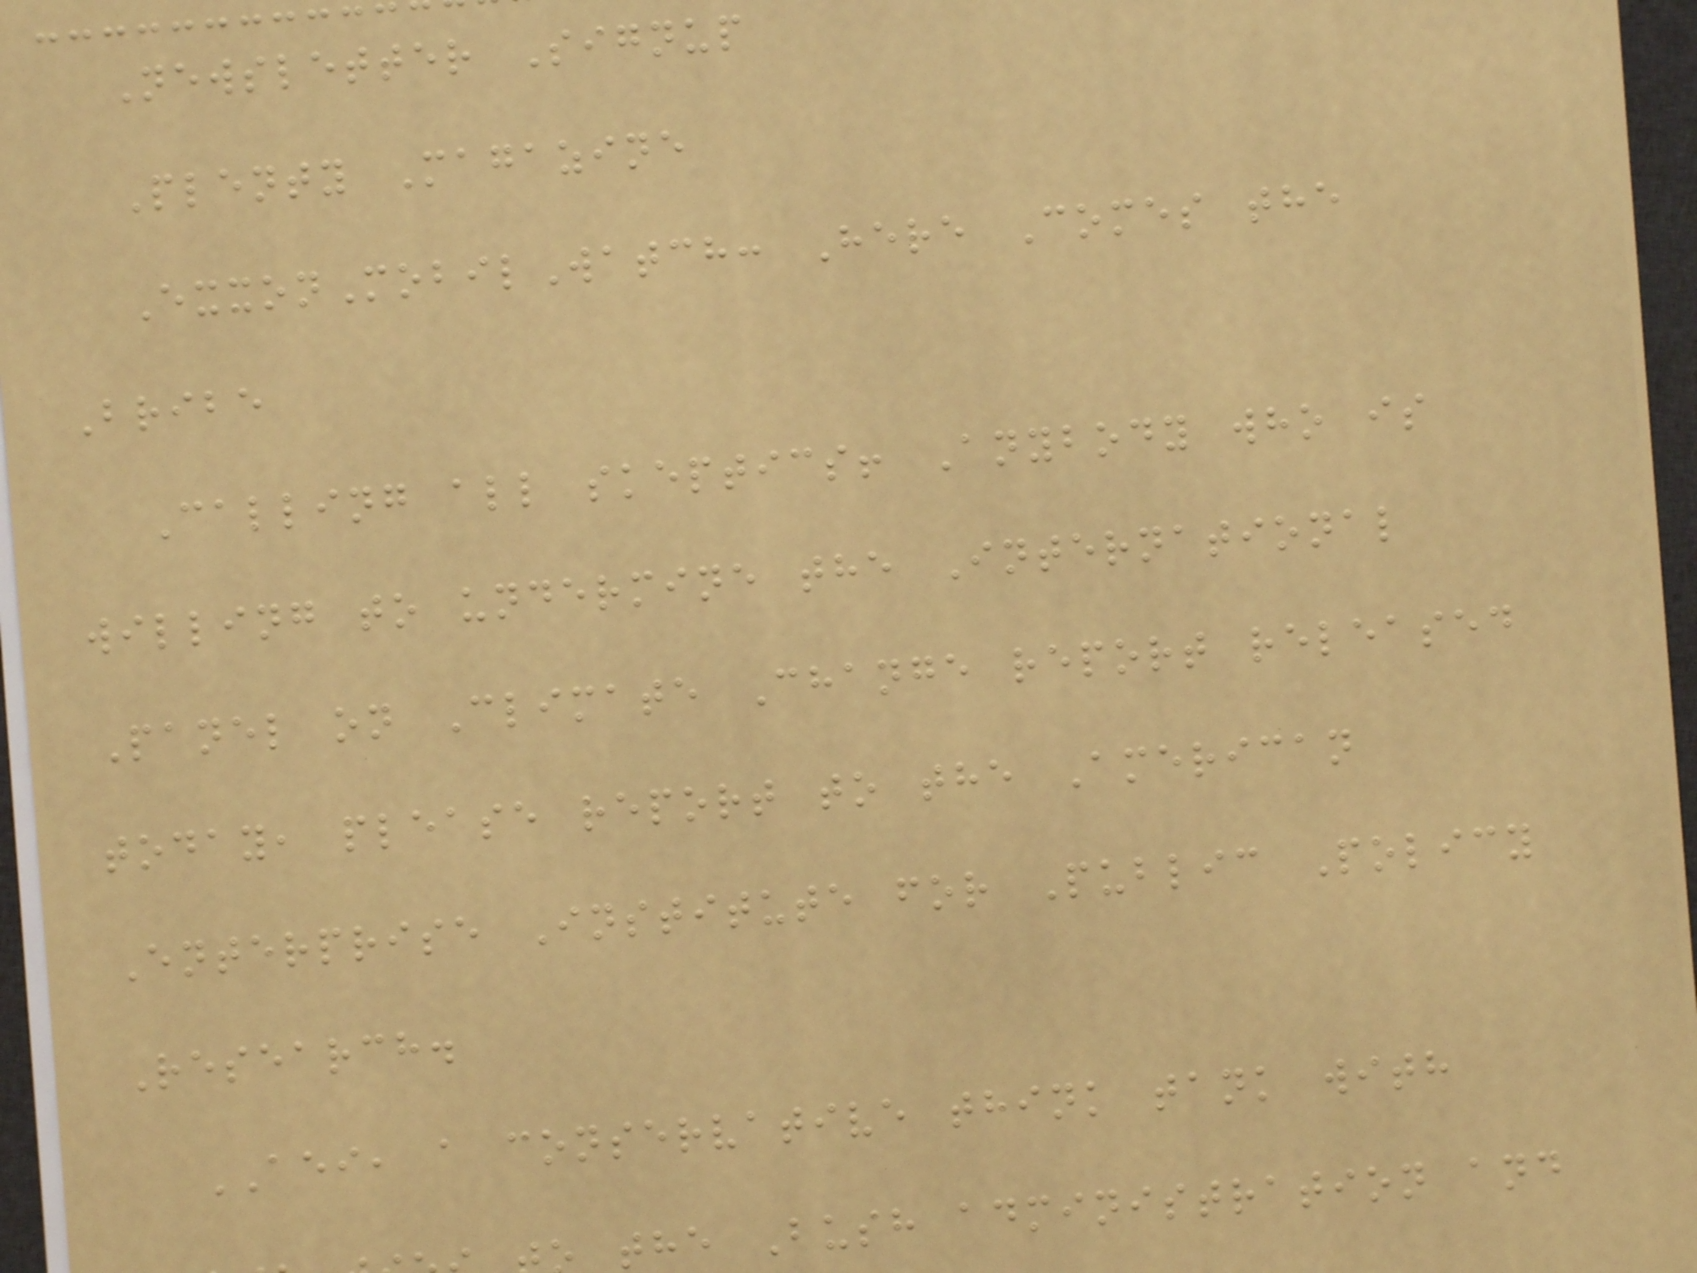Newsletter Signup
Plenty Magazine
ExxonMobilWatch: Here Comes the
Bribe
Calling all skeptics! Anybody who is
willing to undermine the International
Panel on Climate Change report released
today, please report to the American
Enterprise Institute for Public Policy
Research.
AEI, a conservative think tank with
the Bush administration and
